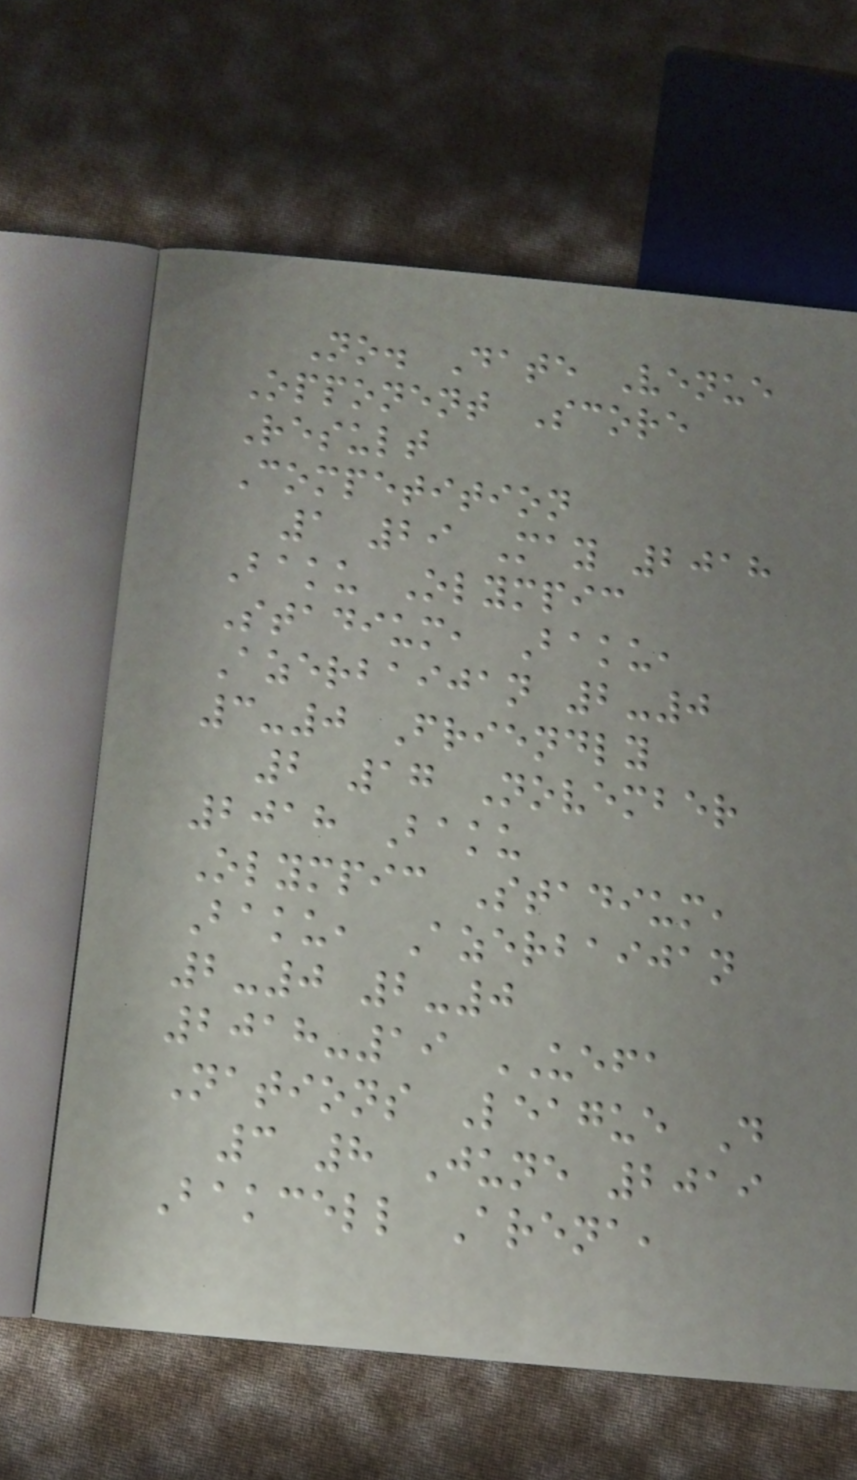No. Date Venue
Opponent Score
Result
Competition
1 29 May 2018
Baku Olympic
Stadium, Baku,
Azerbaijan 2-0
3-0 Friendly
2 17 November
2018 Baku
Olympic Stadium,
Baku, Azerbaijan
2-0 2-0
2018-19 UEFA
Nations League D
3 8 June 2019
Bakcell Arena,
